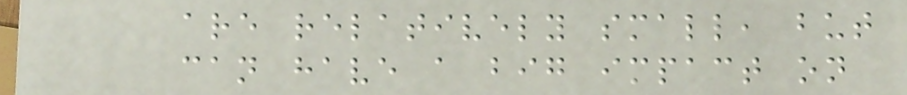are relatively small, but
can have a big impact on
